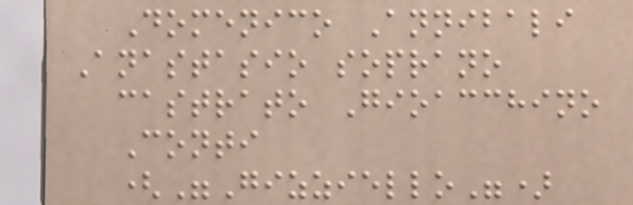Domenico Annibali
Anastasio soprano
castrato Gioacchino
Conti
("Gizziello")
